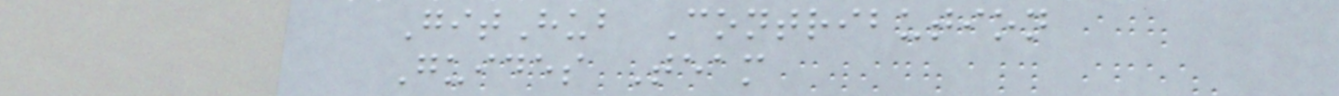GitHub Contribution
Guides Team
